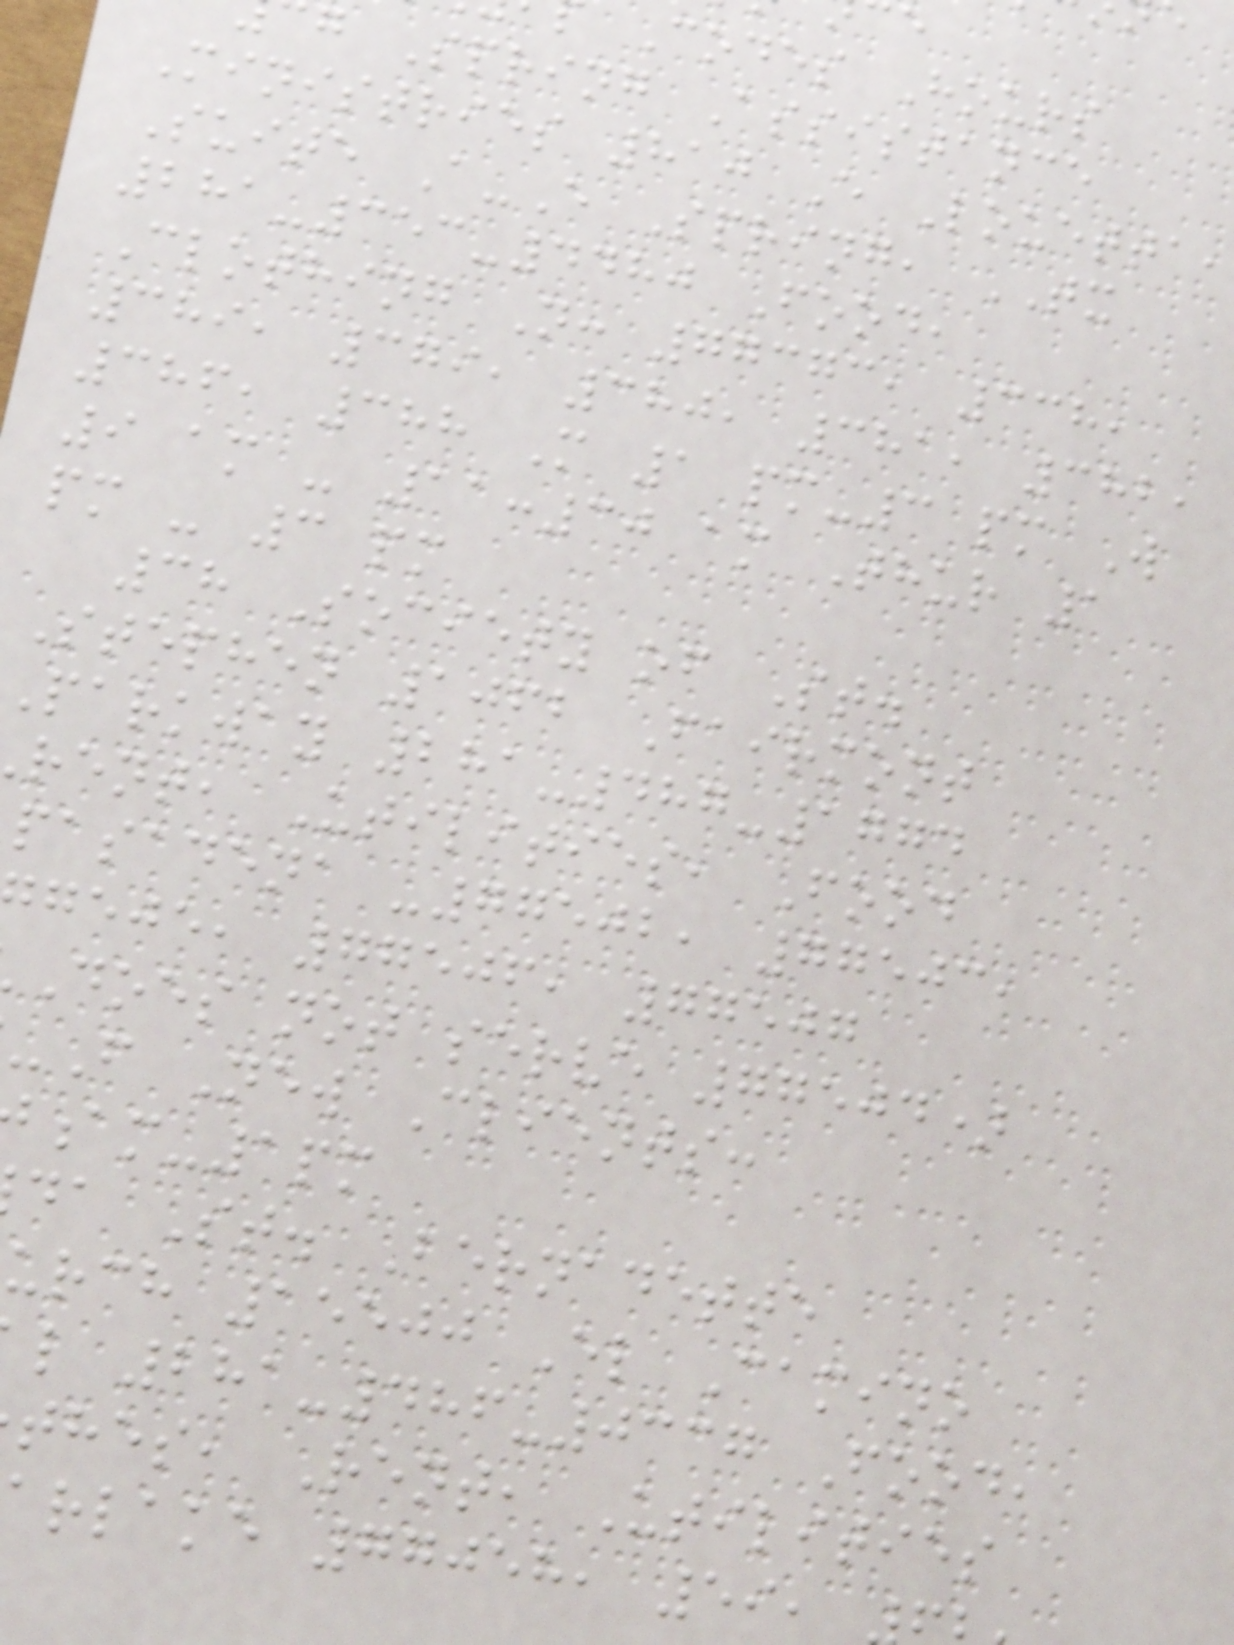Codes Hours
g Spring Assistance
Ministries 810 E Louetta,
Suite A-E Spring, TX
281-353-4480 Food,
Clothing N: 77373, 338,
389, 379, 380, 381, 382,
386, 388 M 1 pm-3 pm W
9 am - 11:30 am Thur 1
pm - 3 pm
38 Society of St.
Stephen 1062 Fairmont
parkway 281-487-1774
rent, Utilities, Food
pasadena -77502, 77503,
geje, 77506, 77507
Does not serve 77504)
-F New Clients:
am-1pm
da St. Bernadette
urch 15500 El Camino
l 281-486-0337 Food,
thes, Rent, Utilities
arlake 77058, 59,
